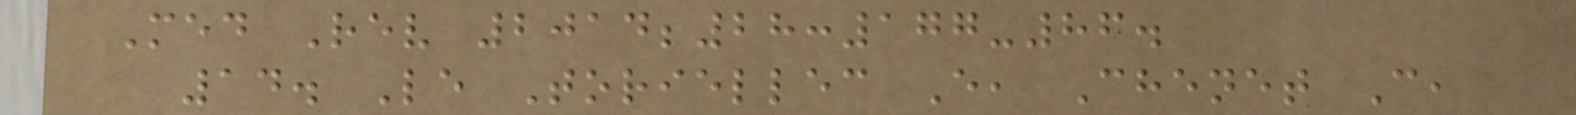Med Rev 2014;28:177-86.
14. Le Toriellec E, Chenet C,
